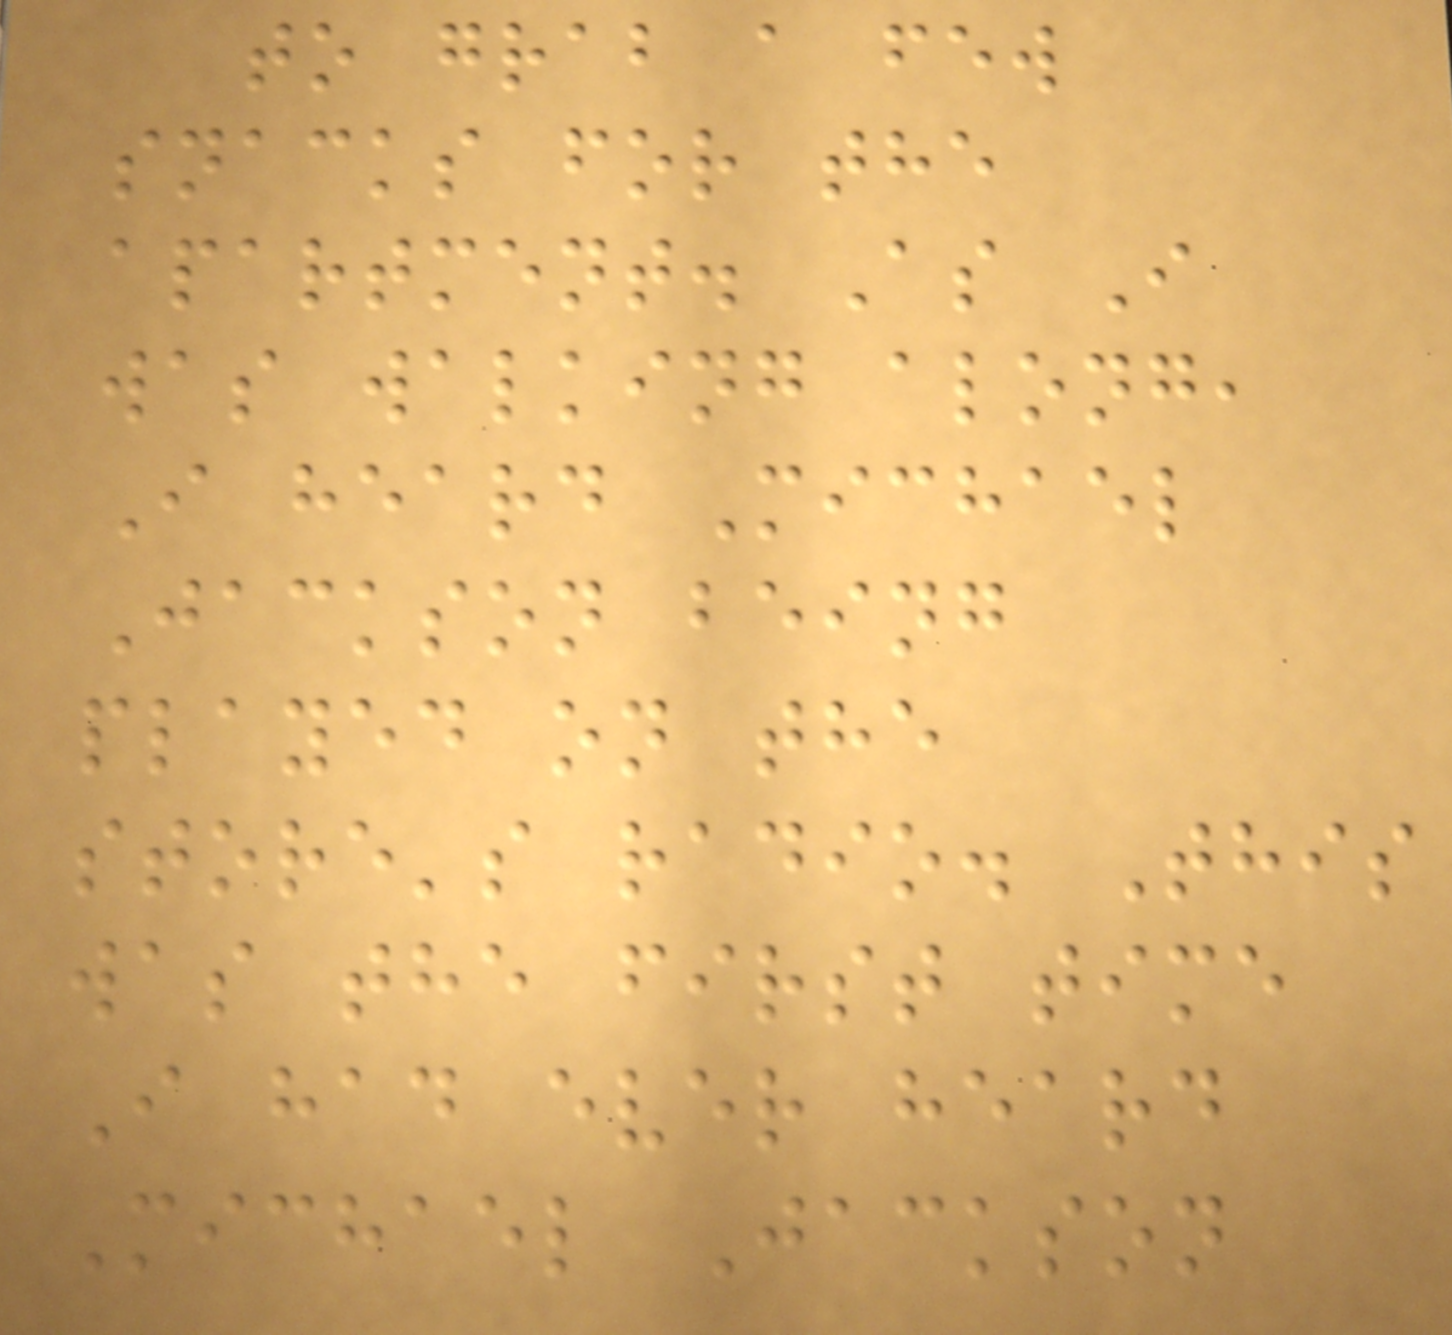to grab a few
snacks for the
apartment. As I
was walking along,
I heard Michael
Jackson being
played on the
store's radio. This
was the first time
I had ever heard
Michael Jackson
